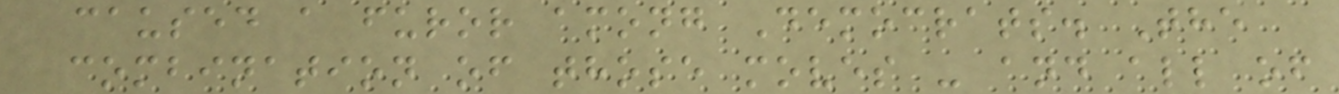caused a furor among Democrats. The
combination of those moves - and all of
